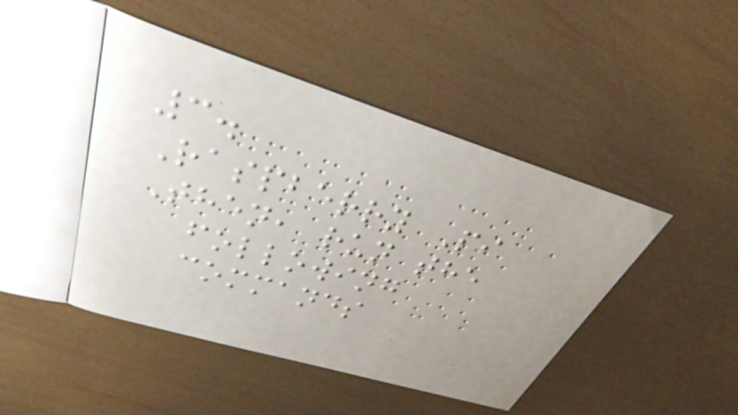3.
Raspberry Pi
Then, run the
following
commands
